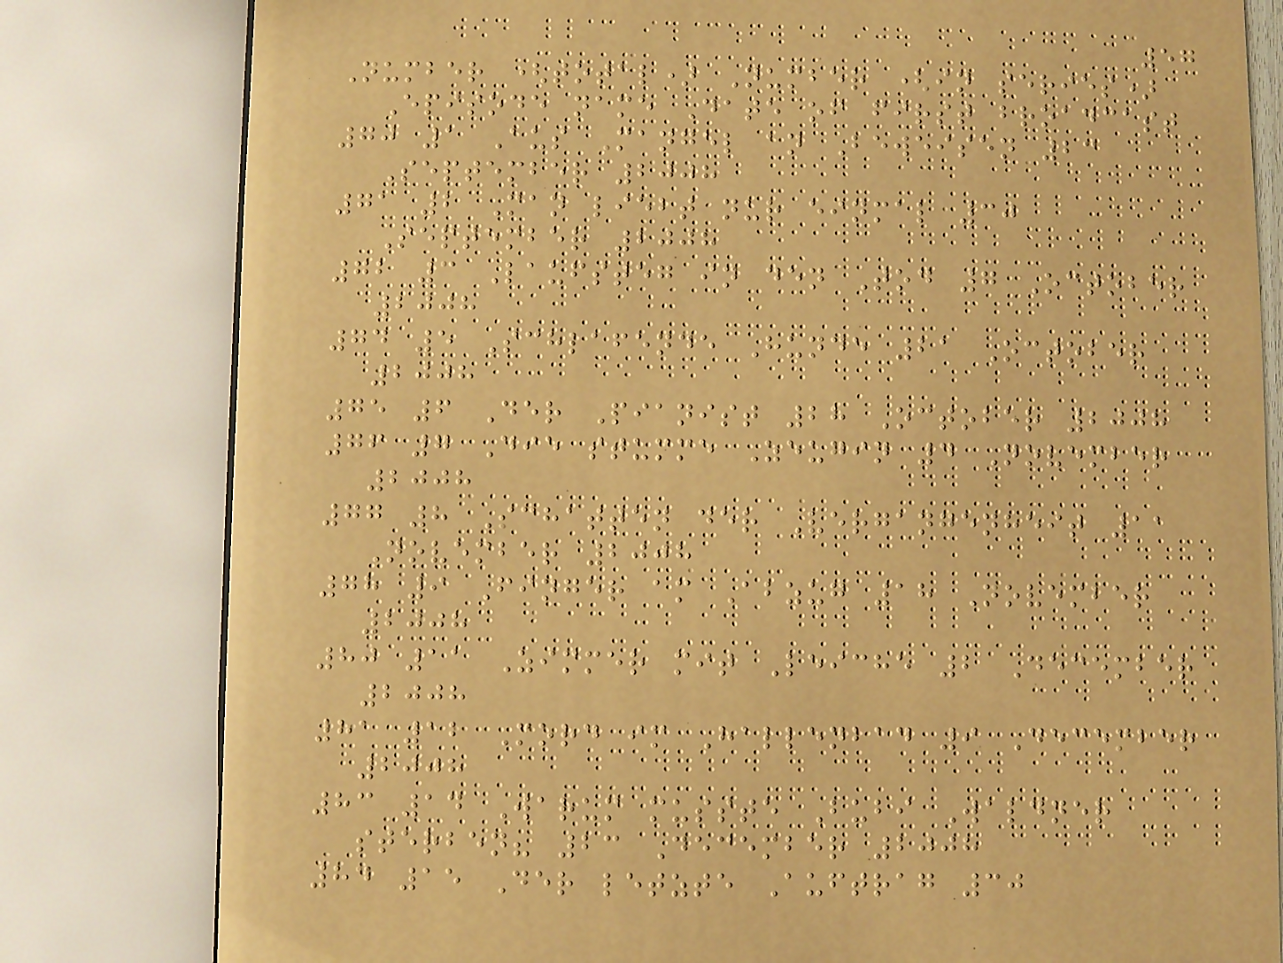57
Number (total) Number (in series)
Episode name Date of first broadcast
70 1 Aus Mangel an Beweisen 23
September 2008
71 2 Man liebt nur einmal 30
September 2008
72 3 Laufsteg in den Tod 7 October
2008
74 5 Schlafende Hunde 21 October
2008
75 6 Der Pianist 28 October 2008
76 7 Die stumme Zeugin 4 November
2008
77 8 Schatten der Vergangenheit 11
November 2008
78 9 Finger am Abzug 18 November
2008
80 11 Zimmer mit Leiche 2 December
2008
81 12 Mord im Hallenbad 9 December
2008
83 14 Warum musste Bubi Waldner
sterben? 23 December 2008
84 15 Der letzte Auftrag 30
